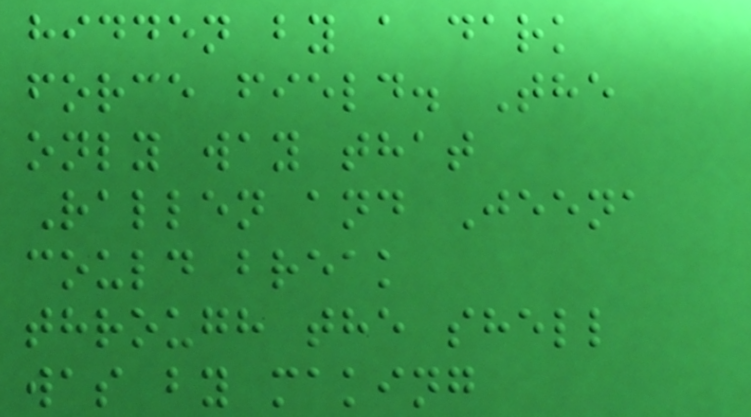hidden by a dark
force field. The
only way that
Rallen and Jeena
could break
through the shell
was by making
